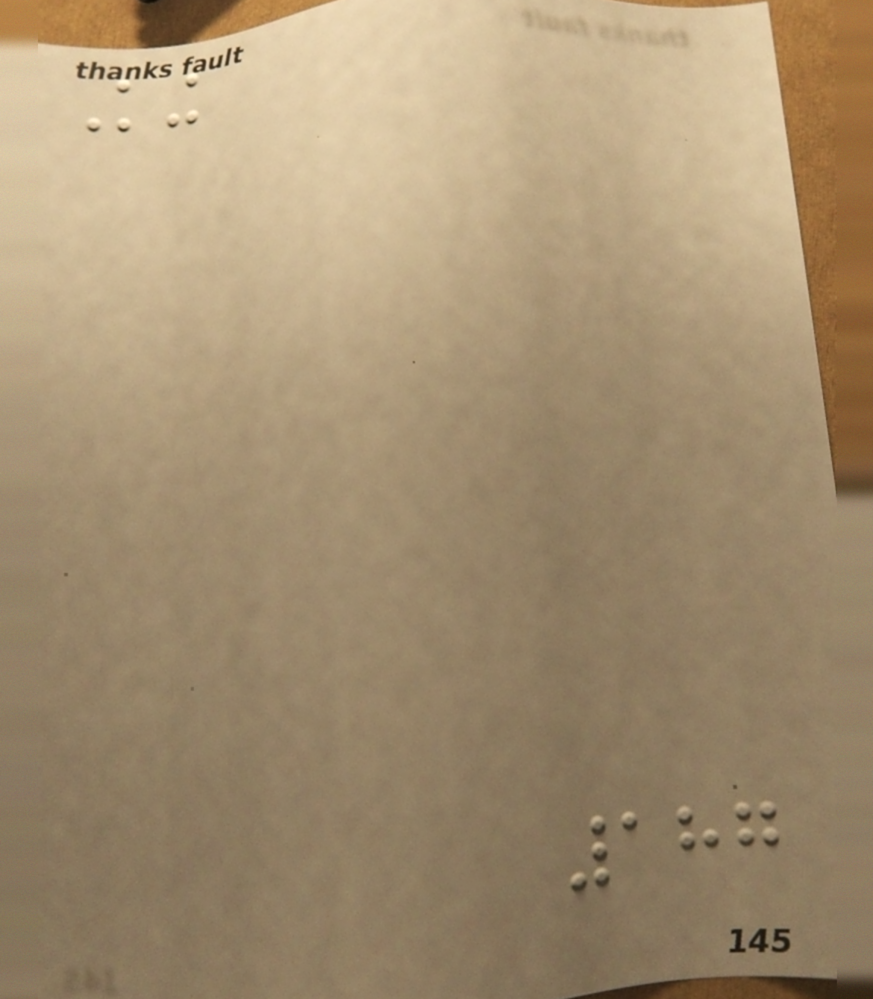King
187
